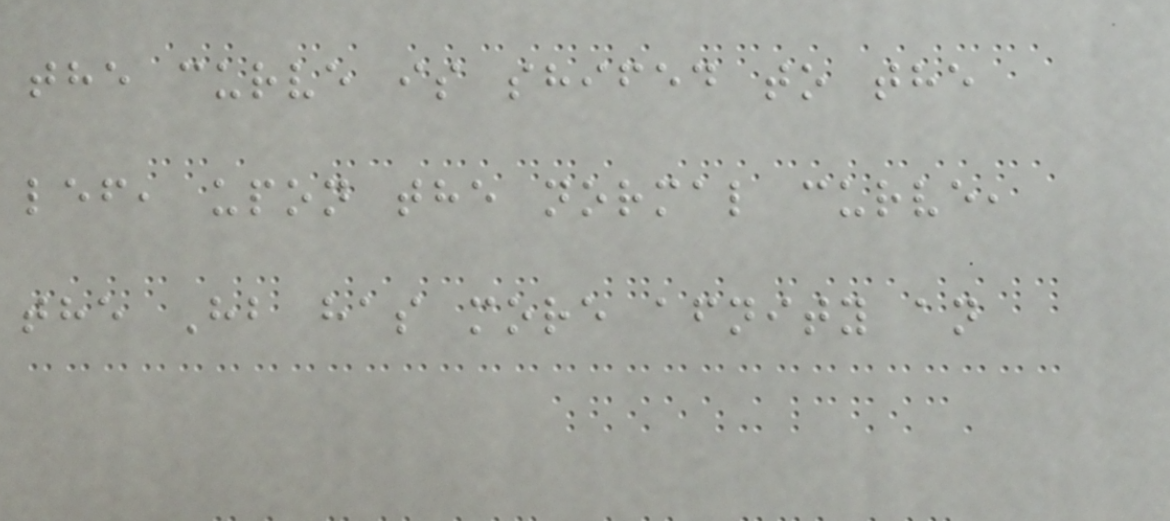the curve is shifed to the
lef, upon the normal curve,
the Hb has more afnity an
